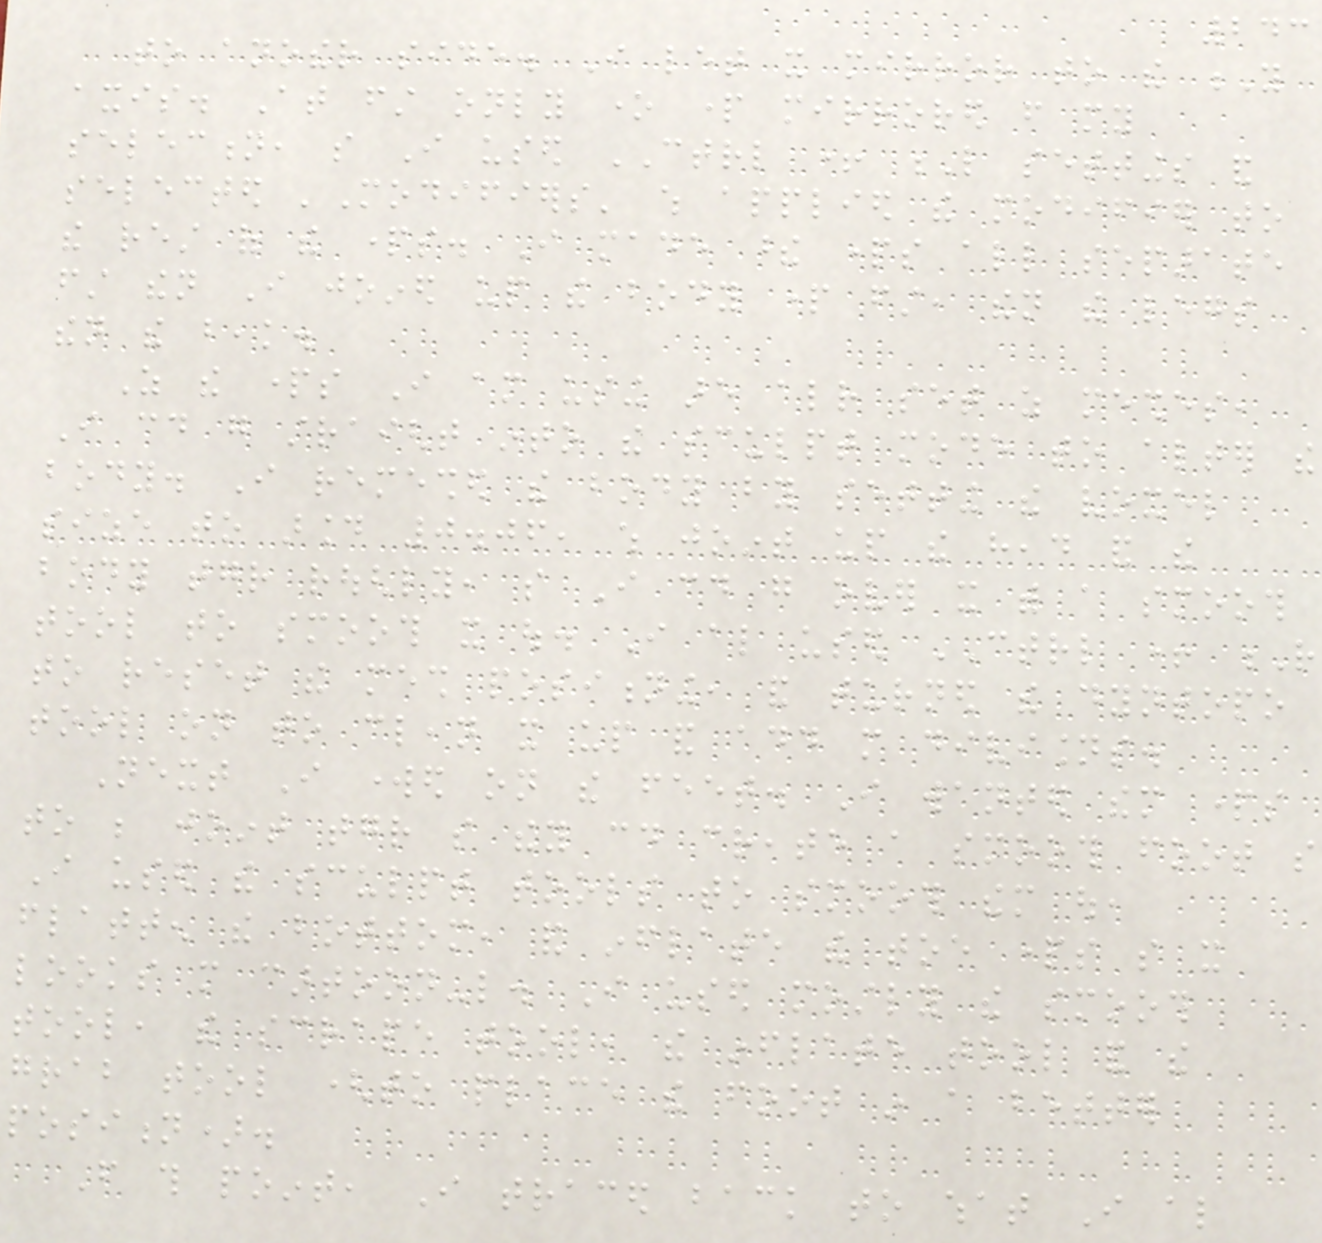243
to another side. I let it mirror to the Y
axis. At first only one part mirrored from my
selection, so I used CTRL + L settings and
selected 'Modifiers' which applied the modifier to
the rest of the parts. I made these parts all separate
first then I joined up the body part first, then the legs
then the beak.
As the parts I am using are already set as meshes,
I could go straight into the sculpt mode to alter the
body. I remeshed the body by setting the voxel
size to around 0.06, which joint up the head and the
body together roughly, so I could go over it with a smooth
tool to smooth it out. I also used CTRL + R
to reset the mesh positioning, and turned the dyntopo
tool on to clean it up and add more divisions.
Next I worked on the feet. I wanted them parts
to be joint together so they could create a smooth foot so
I used the sculpt tools to smooth them out,
flatten the bottom, and inflate the toe parts so it
looks more cartoon-like. I used mostly the smooth
tool, the scrape tool, the inflate tool and the
grab tool (to place the foot in a better
position).
From this point, I traced back to what I also
